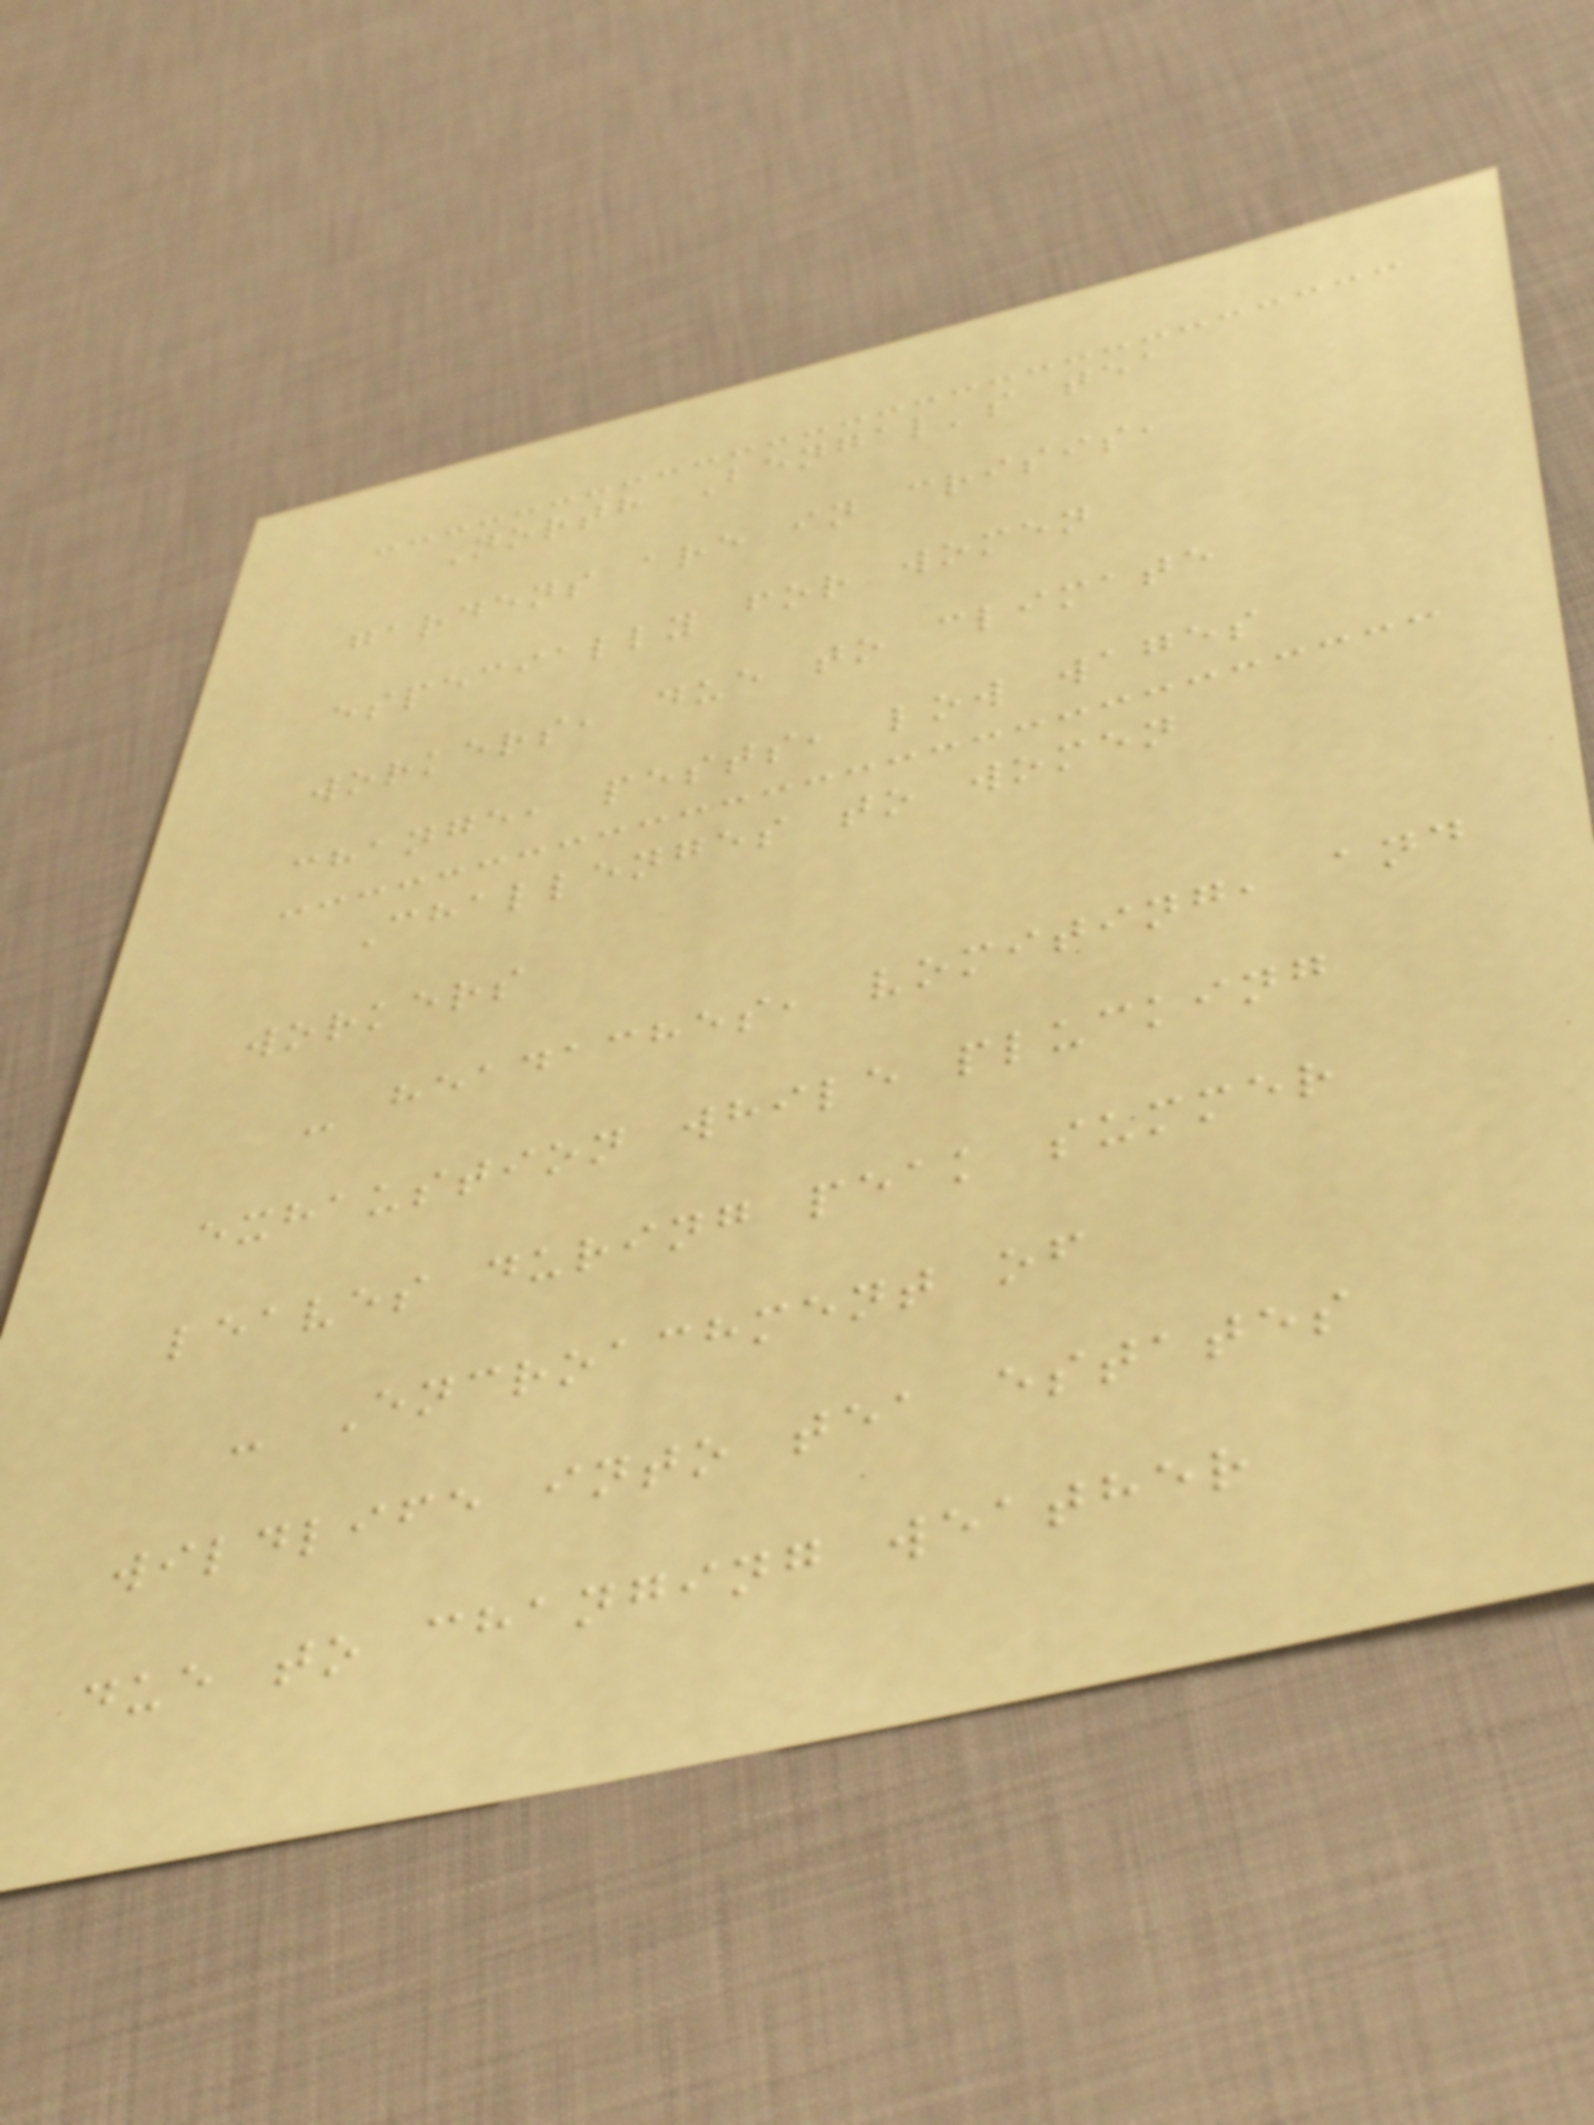North Bengal's tea
gardens are in crisis,
especially for women
workers, due to climate
change, pests, low wages
Challenges to women
workers
- headaches, vomiting, and
exhaustion while plucking
leaves during peak summer
- Encroachment of
wildlife into tea estates
due to changing weather
